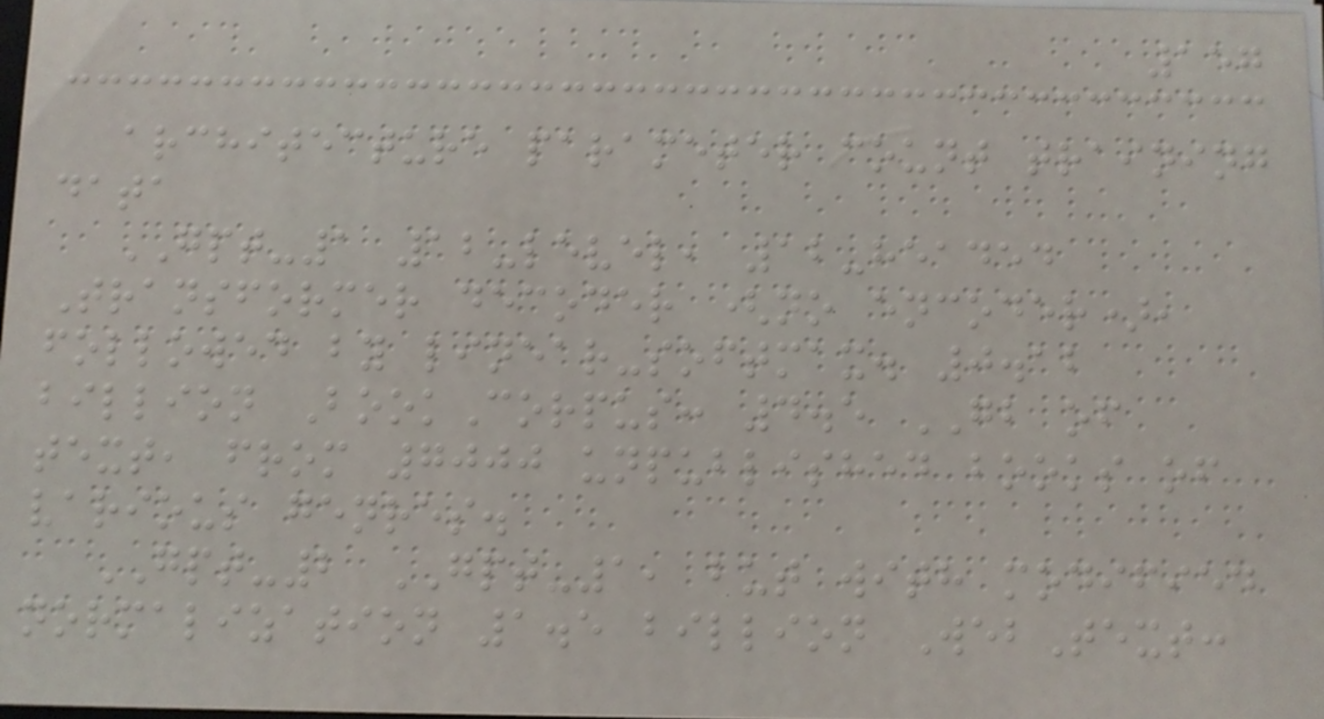157
architecture parameter count training
data
GPT-1 12-level, 12-headed
Transformer decoder (no encoder),
followed by linear-softmax. 0.12
billion BookCorpus: 4.5 GB of
text, from 7000 unpublished books of
various genres.
GPT-2 GPT-1, but with modified
normalization 1.5 billion WebText:
